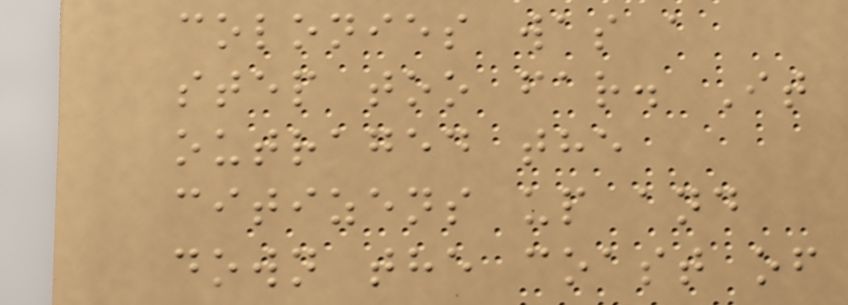colonies was a
step too far. It
outraged the
citizens up and
down the coast of
